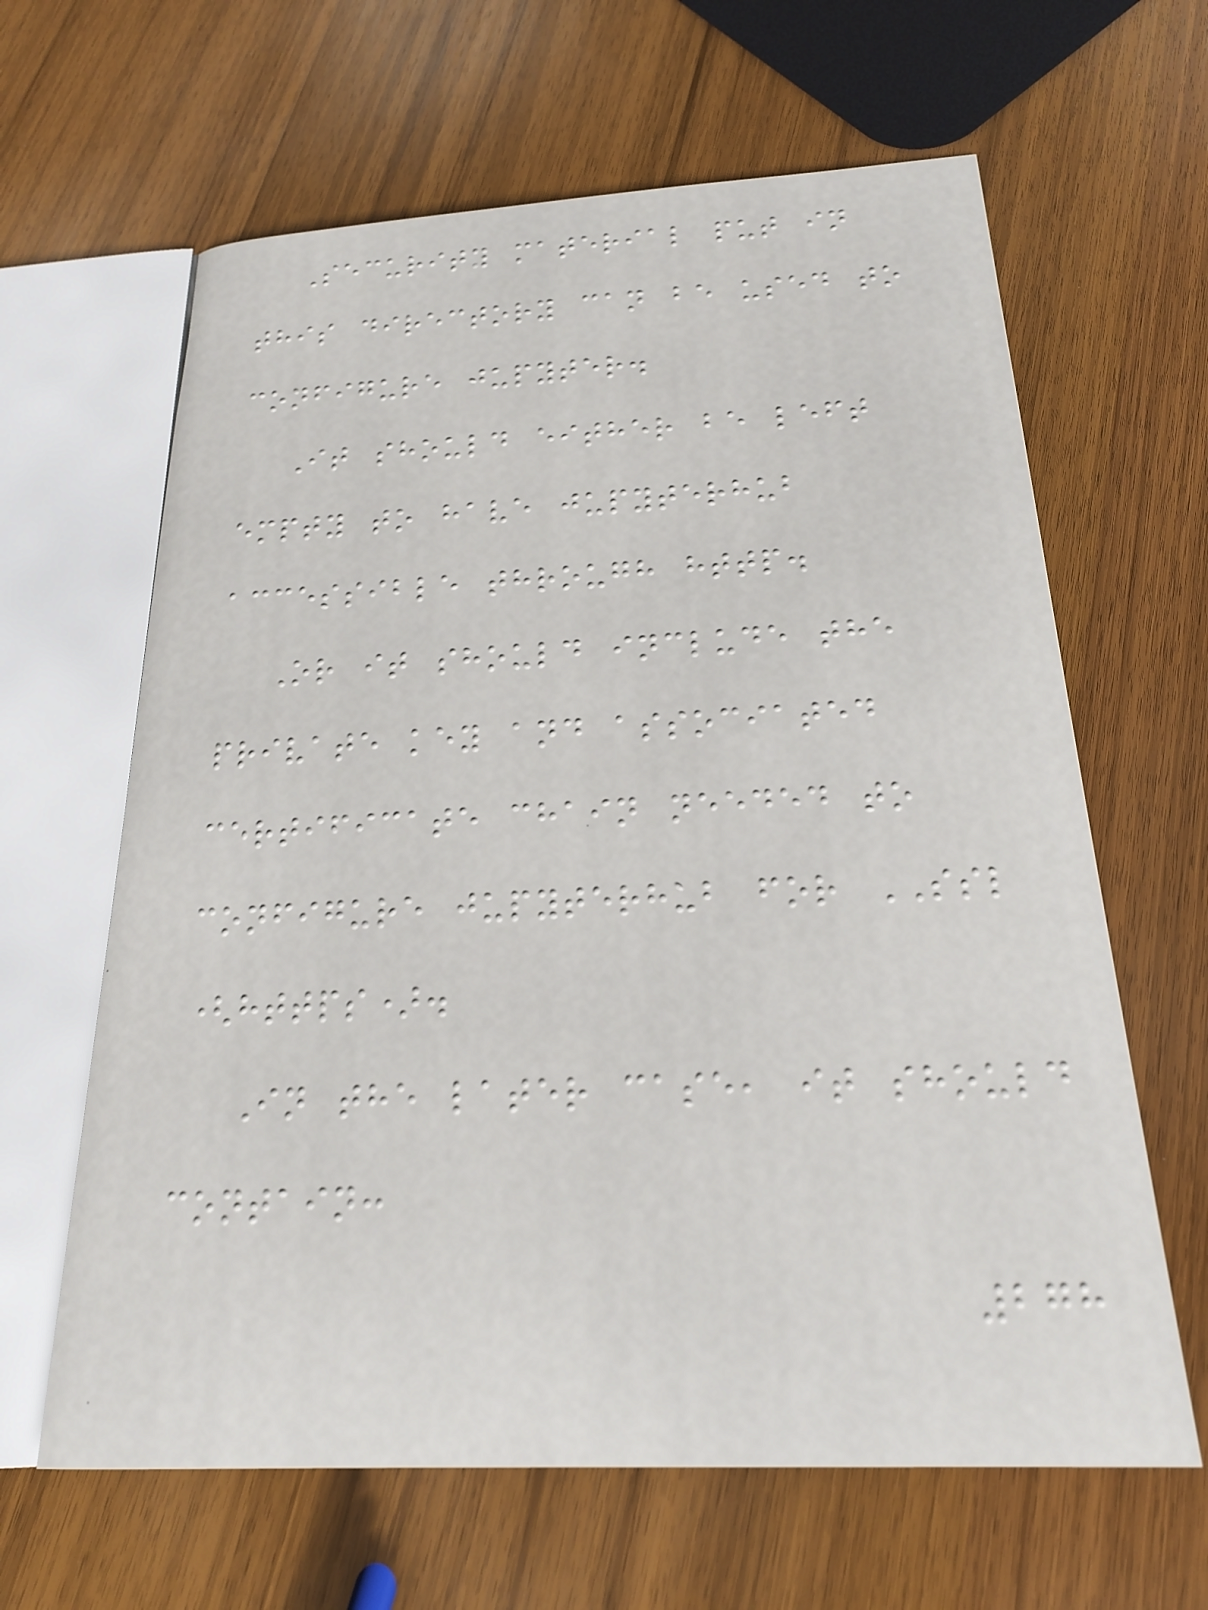Security material put in
this directory can be used to
configure jupyter.
It should either be left
empty to have jupyterhub
accessible through http.
Or it should include the
private key and associated
certificate chain needed to
configure jupyterhub for SSL
(https).
In the later case, it should
contain:
278
